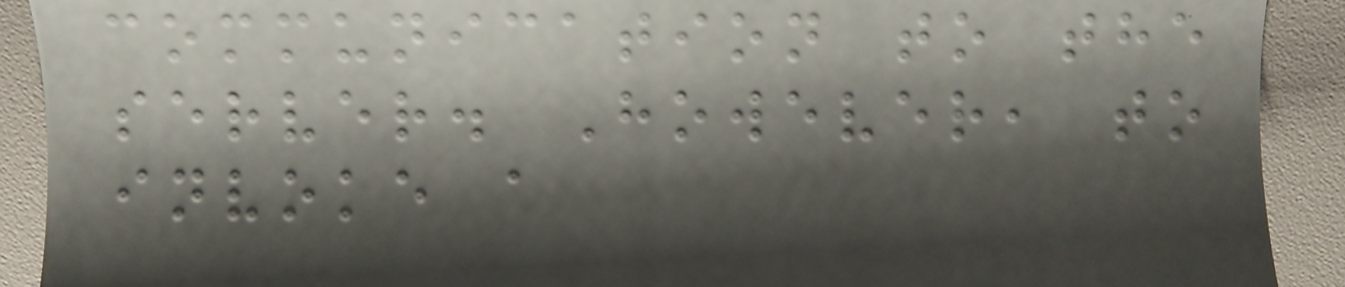communication to the
server. However, to
invoke a
